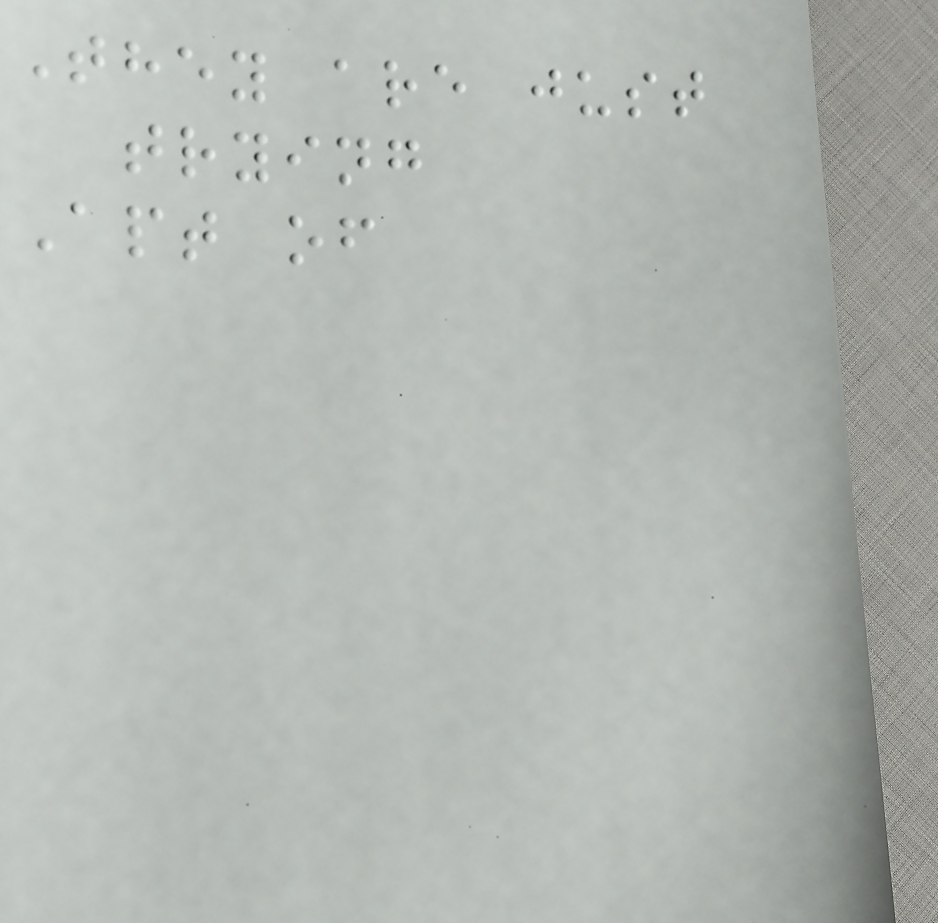They are just
trying
Apt of
